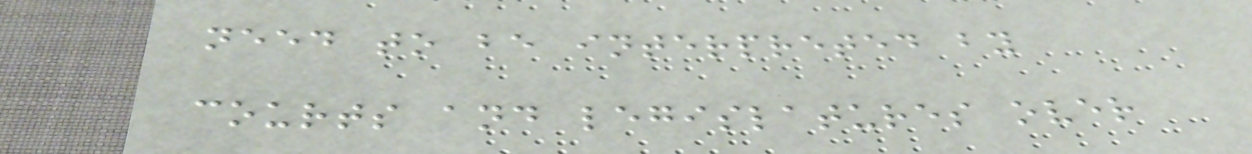need to be interpreted by
courts and legislatures over
